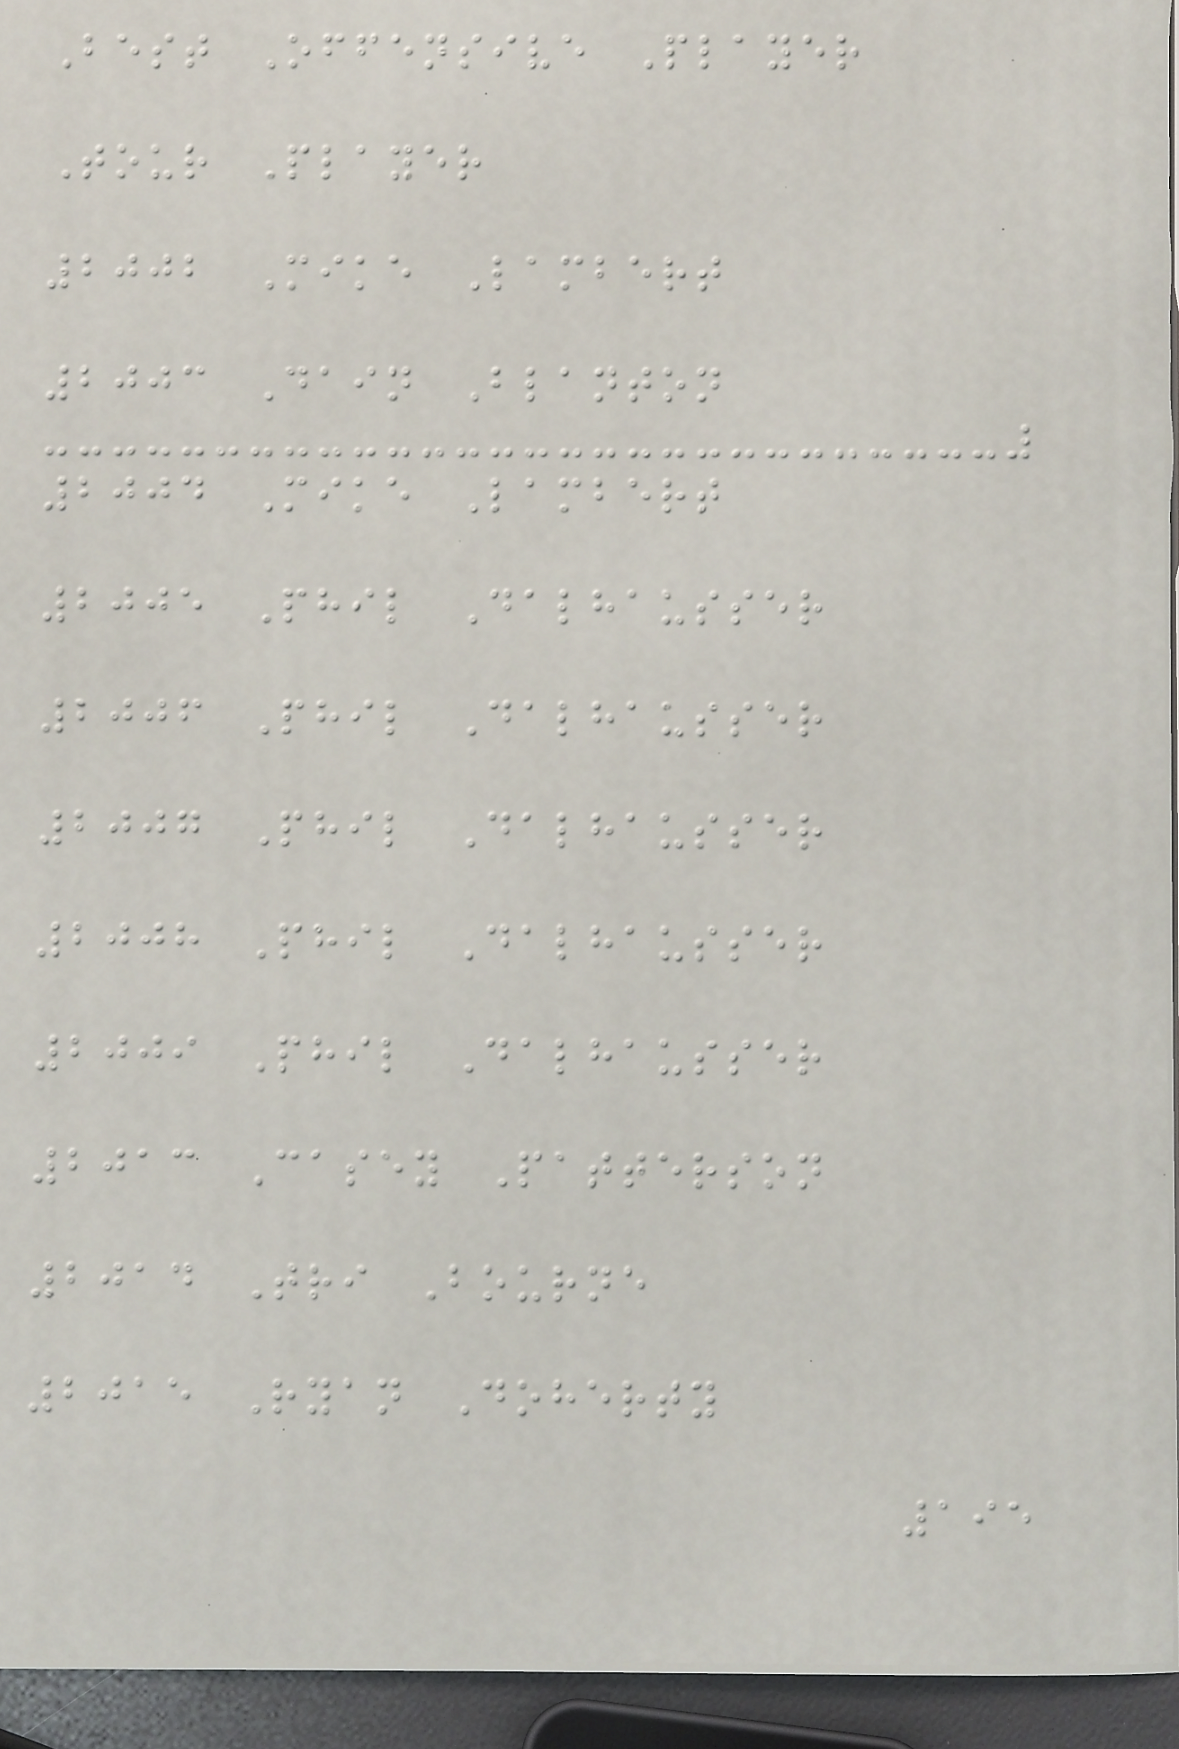Best Offensive Player
Tour Player
2002 Mike Lambert
2003 Dain Blanton
2004 Mike Lambert
2005 Phil Dalhausser
2006 Phil Dalhausser
2007 Phil Dalhausser
2008 Phil Dalhausser
2009 Phil Dalhausser
2013 Casey Patterson
2014 Tri Bourne
2015 Ryan Doherty
195
